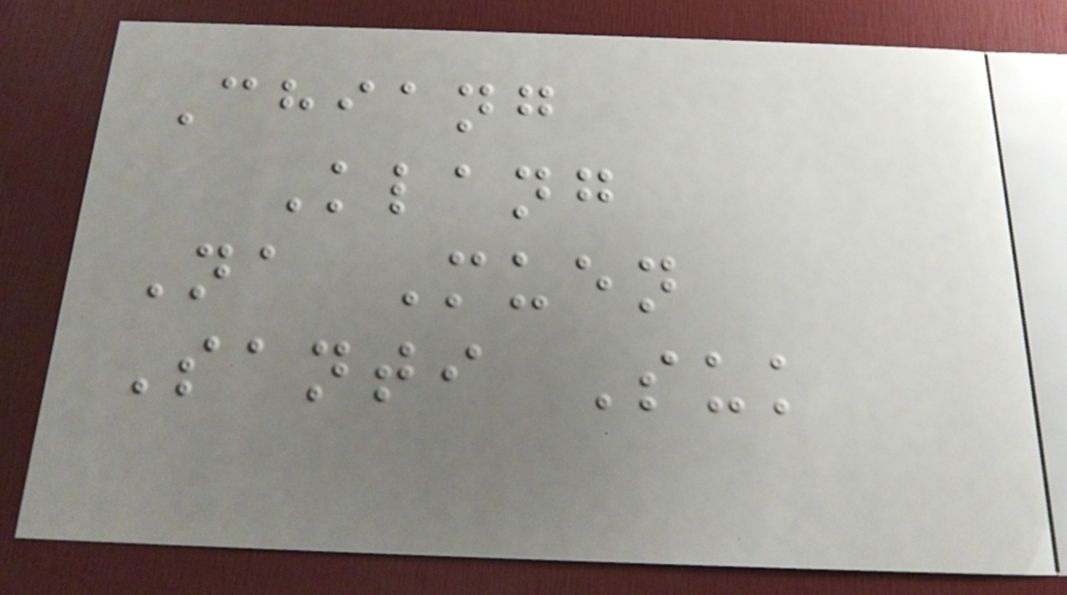Chiang
Klang
Na Muen
Santi Suk
